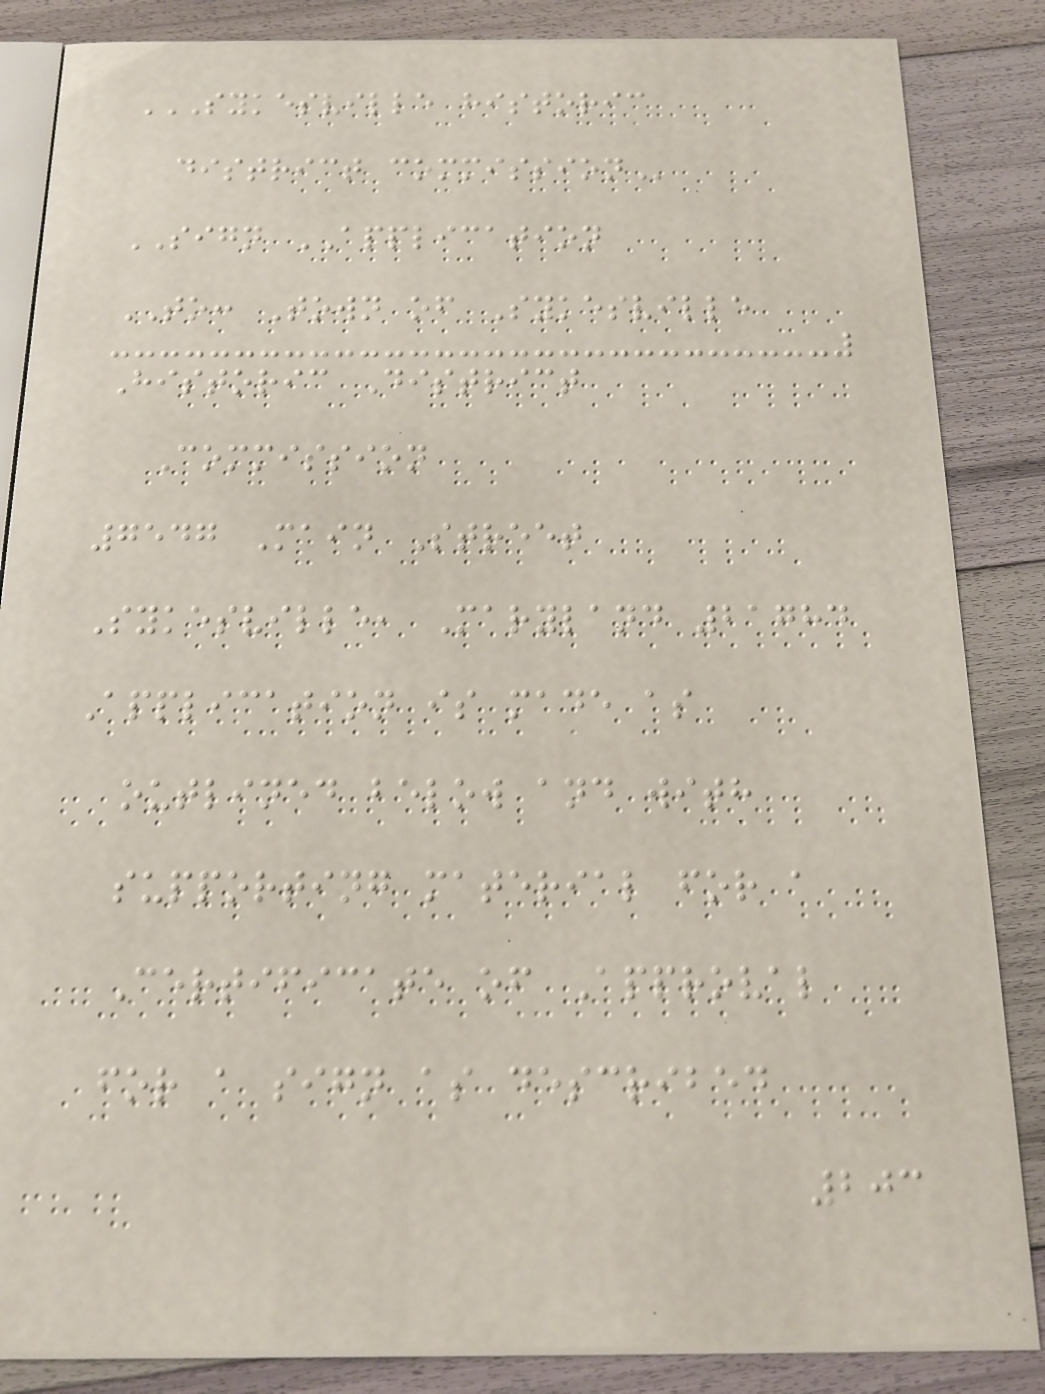SYKESVILLE HISTORIC
DISTRICT COMMISSION
SIGN APPLICATION
TO: Town of Sykesville
Historic District
Commission
7547 Main Street
Sykesville, Maryland 21784
Application is made as
outlined below and with
supporting material for a
Certificate of Approval
for a sign as described
203
